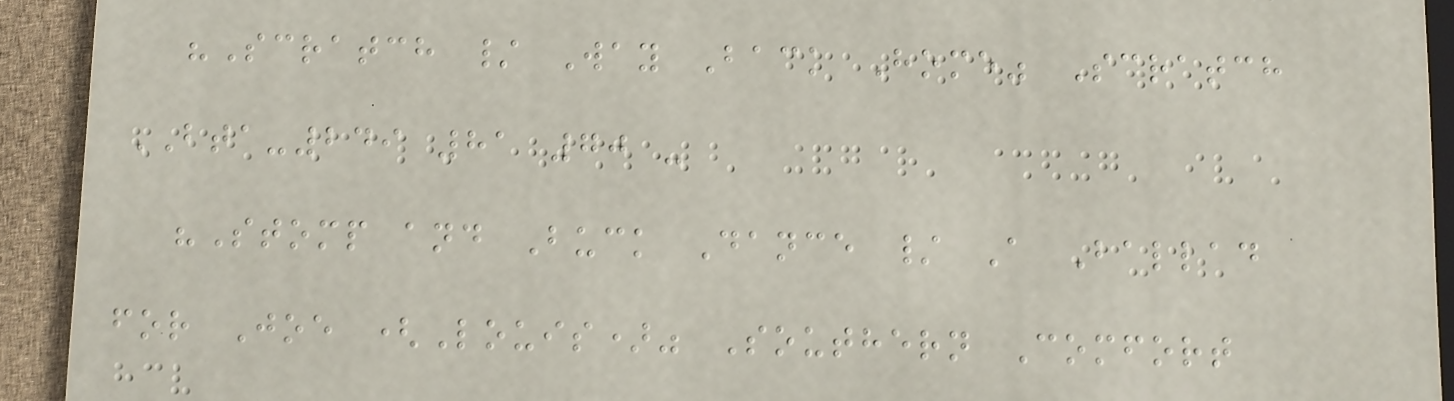"Scratch / Way Back Home" Scratch
BTA-249 81 70 -
"Stomp and Buck Dance / A Ballad
for Joe (Louis)" Southern Comfort
